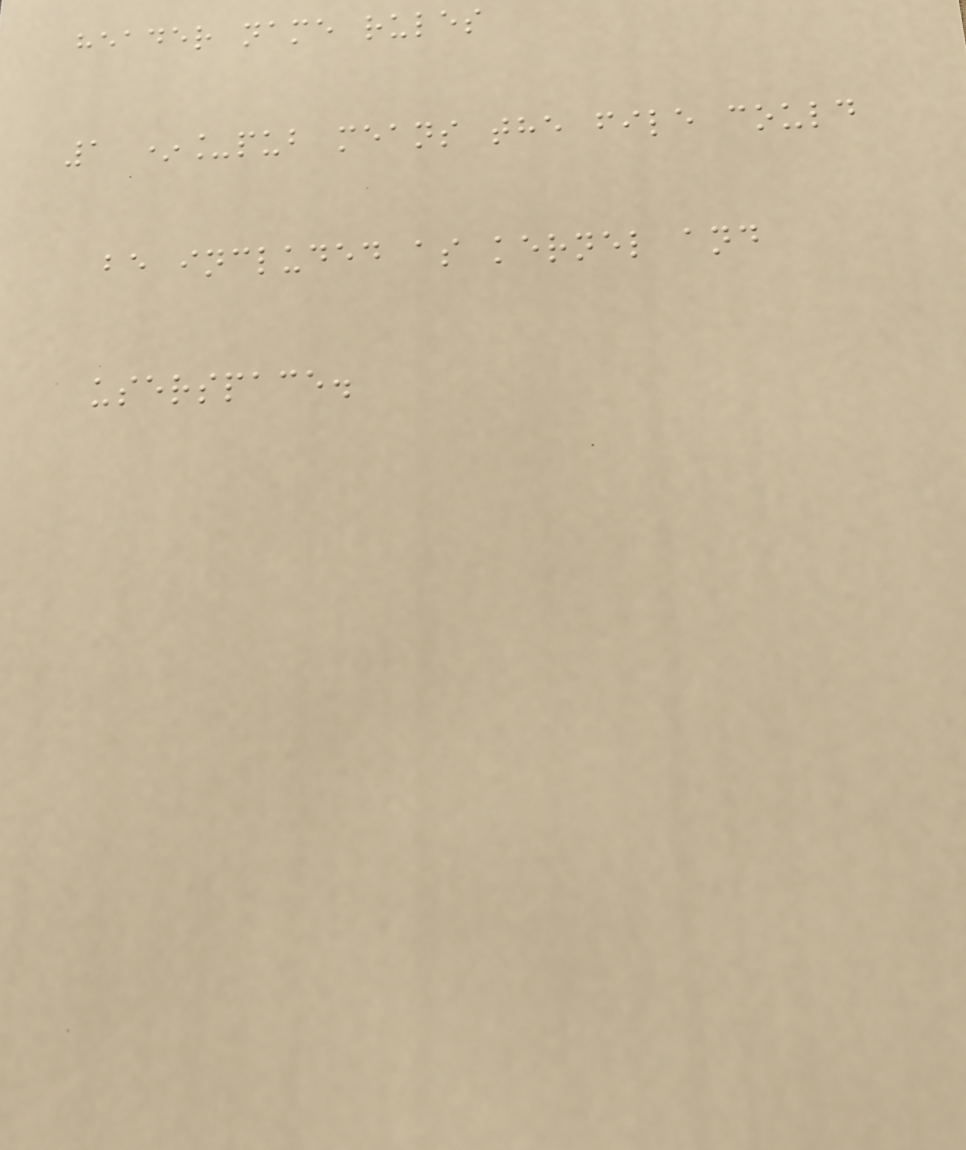header name rules
1 *_pub means the file could
be included as kernel and
userspace.
